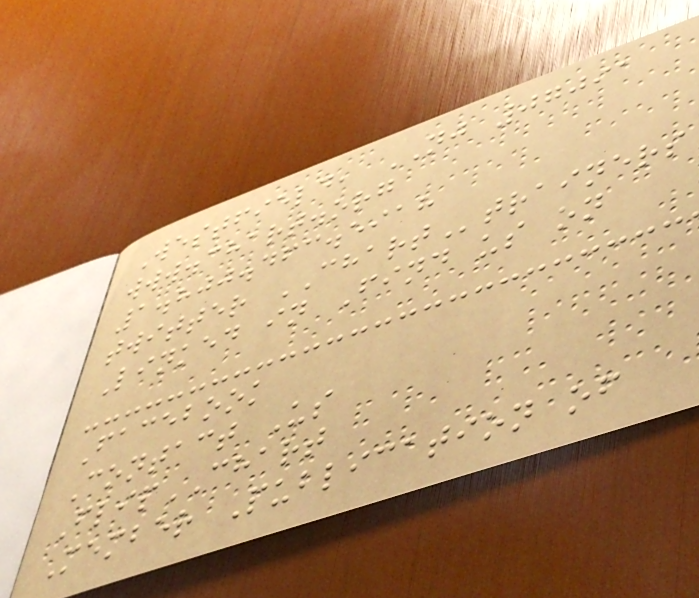Westfield, NJ 07091
www.chart.org
1.800.463.5918
twitter CHARTtrainers
Linked in Find us on
Facebook
Contact Us
FlipCHART
Member Publication of
